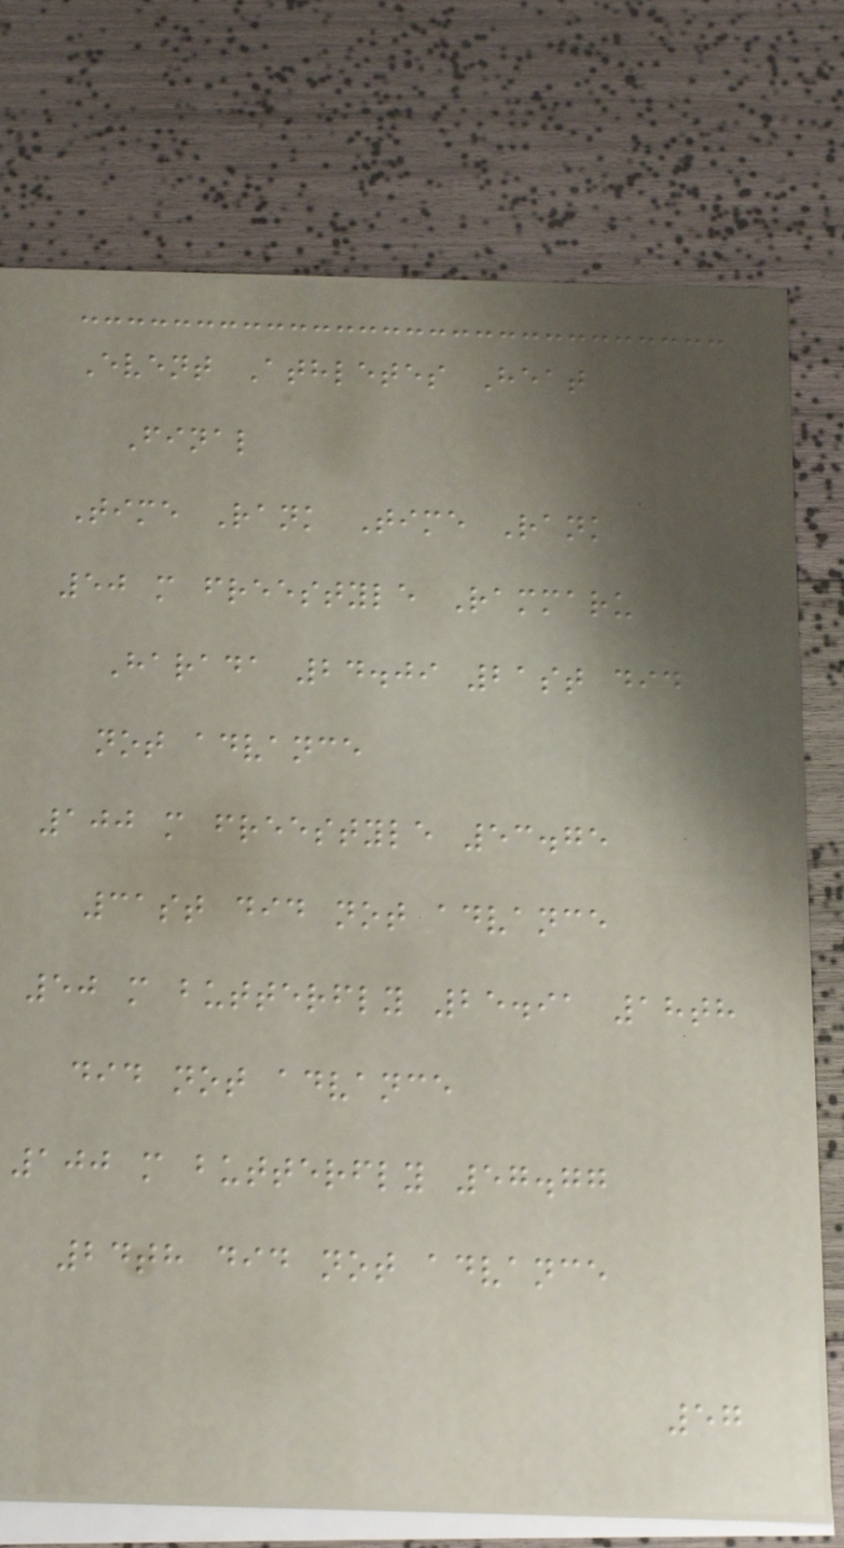Event Athletes Heat
Final
Time Rank Time Rank
50 m freestyle Rammaru
Harada 24.09 21st did
not advance
100 m freestyle 53.75
31st did not advance
50 m butterfly 25.91 18th
did not advance
100 m butterfly 57.77
24th did not advance
57
